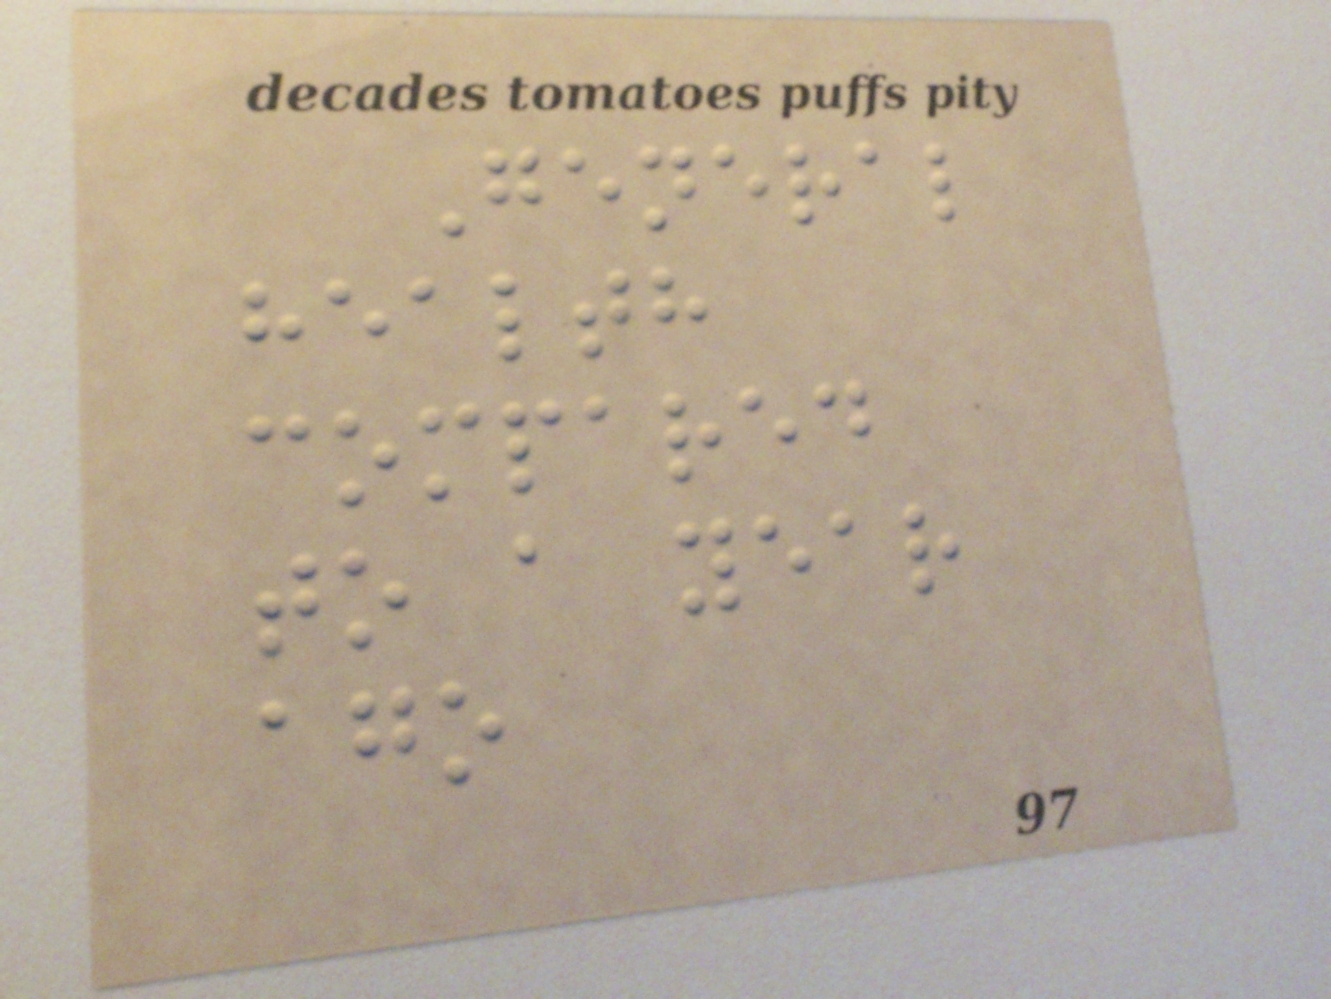General
health
compared
to a year
ago
